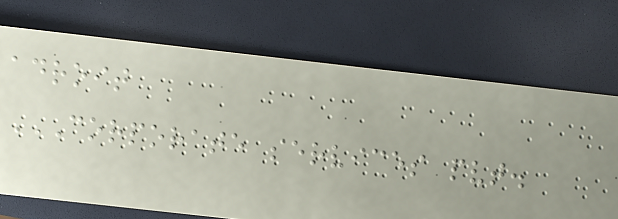adroit
CORPORATE SERVICES PVT.
